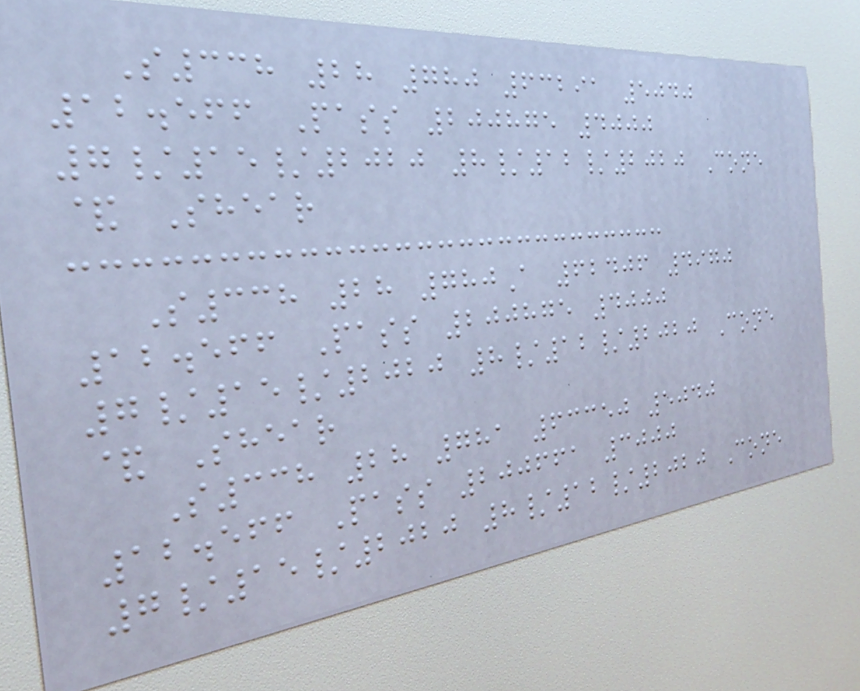S338 28 780 63291 5040
12.566 Pass 200875 4000
7/15/2020 8/12/2020 Cone
& Shear
S338 28 780A 62406 4970
12.566 Pass 200875 4000
7/15/2020 8/12/2020 Cone
& Shear
S338 28 781 63350 5040
12.566 Pass 200661 3000
7/15/2020 8/12/2020 Cone
